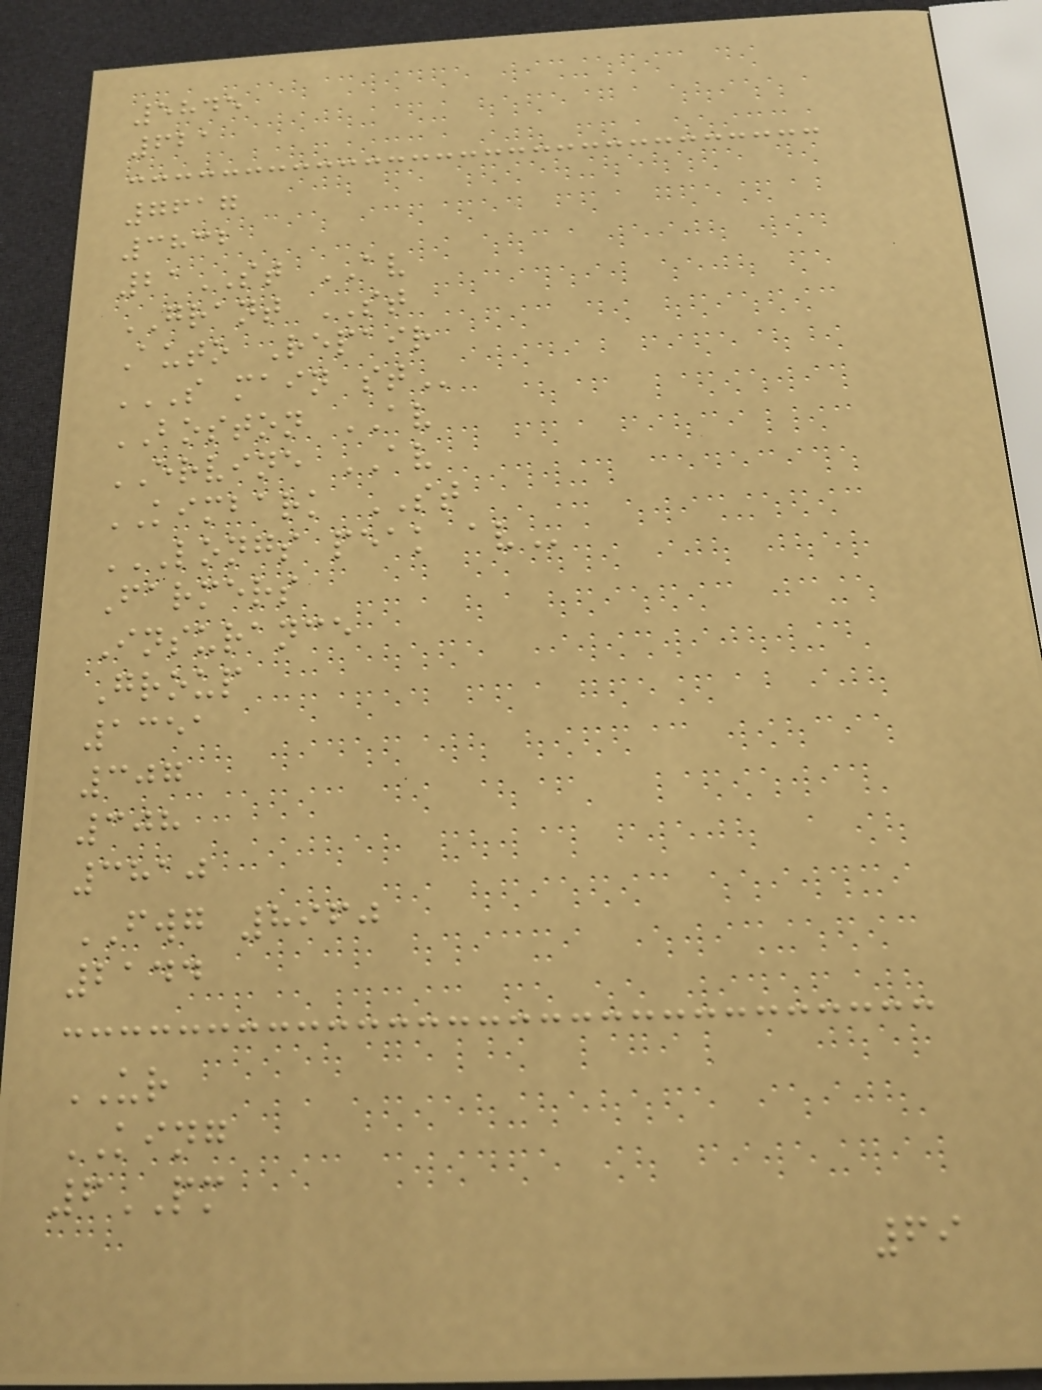5845
621
7617
3832
21ST AV
GRANT ST
Auto Repair
S MAIN ST
BOSTON AV
ERVINE AV
KIMBARK ST
LONGS PEAK AV
Farmers
Insurance
Group
1351
307
308
3810
FWG 8960
2144
UR
KING
6PM
69
